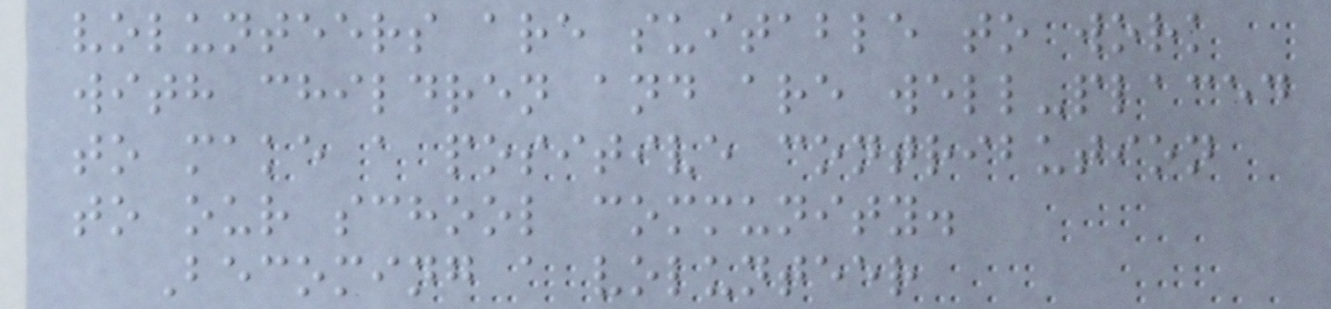volunteers are suitable to work
with children and are well-placed
to make a positive contribution
to our school community.
Becoming a volunteer
